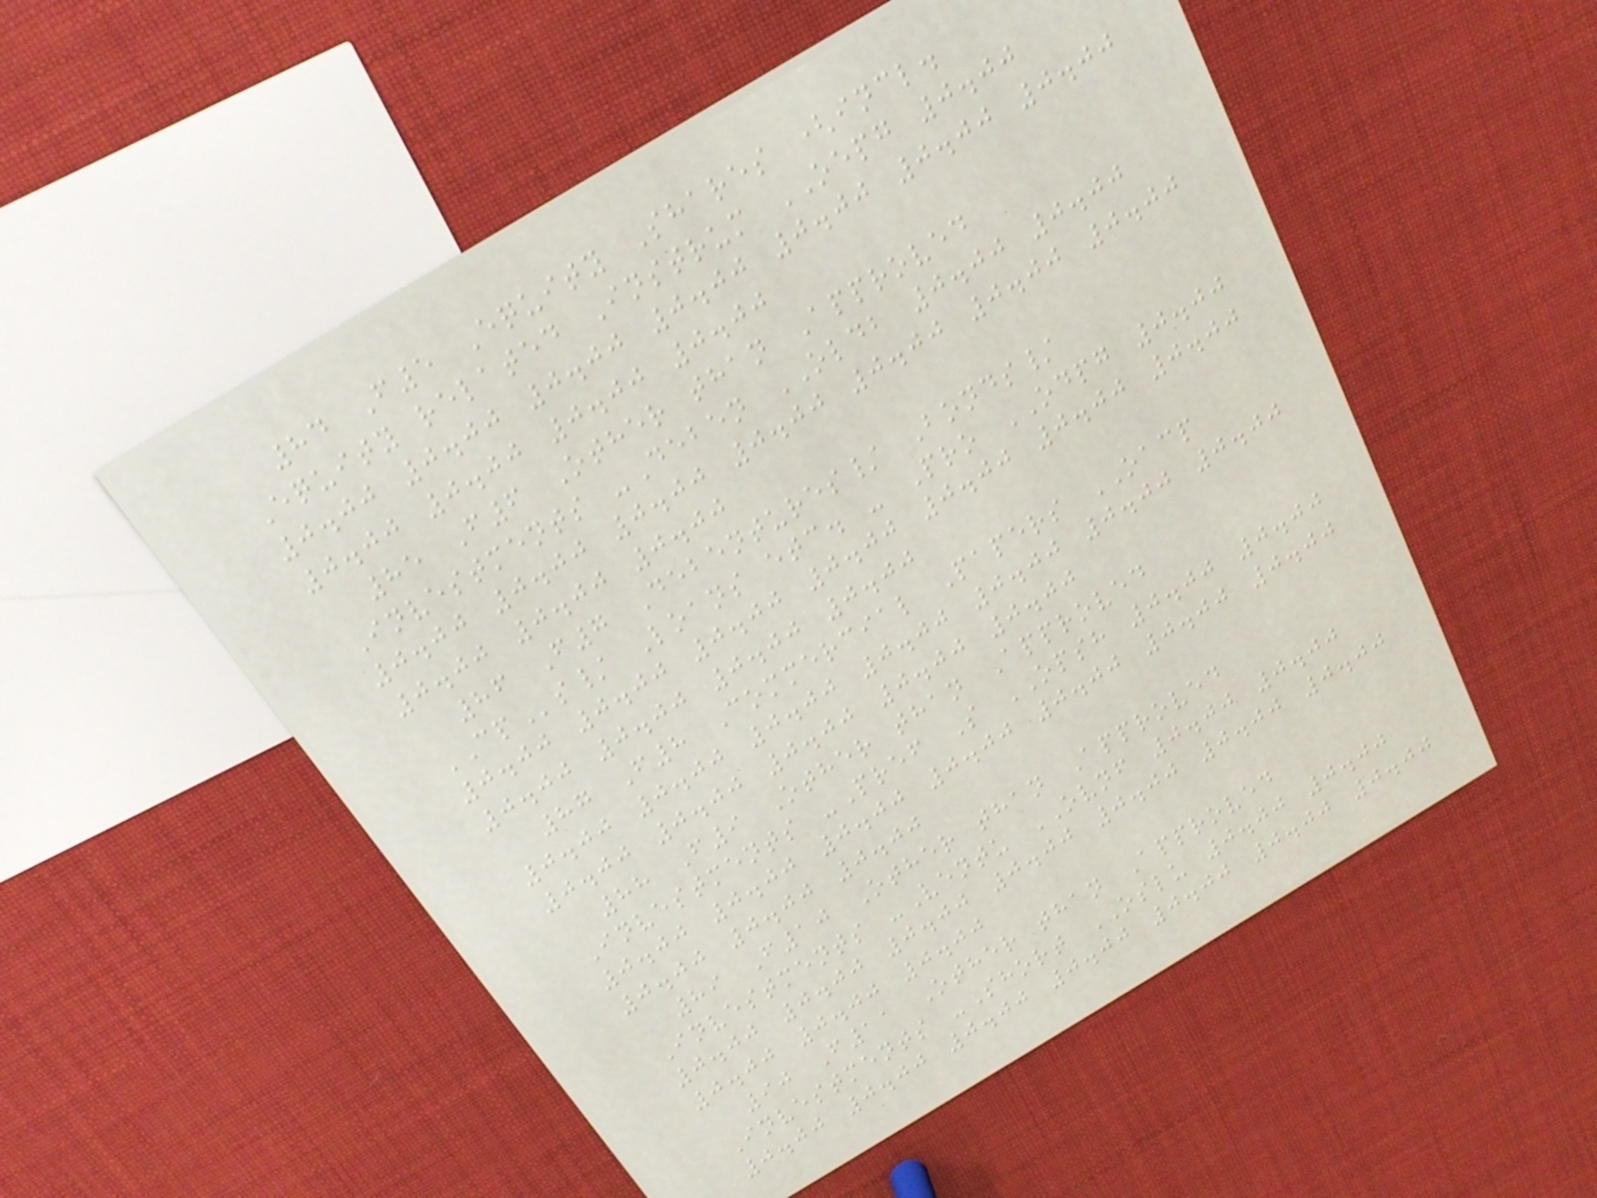84 F5 Equity Shares (incl.
Equity related Instrum OEPG 0.00
0.00 0.00 0.00 0.00 0.00 0.00 0.00
0.00 0.00 0.00 0.00
85 F6 Other than Approved
Investments -Deben OLDB 0.00 0.00
0.00 0.00 0.00 0.00 0.00 0.00 0.00
0.00 0.00 0.00
86 F7 Debentures/ Bonds/
CPs/ Loans etc. - Pro ODPG 0.00
0.00 0.00 0.00 0.00 0.00 0.00 0.00
0.00 0.00 0.00 0.00
87 F8 Commercial Papers OACP
0.00 0.00 0.00 0.00 0.00 0.00 0.00
0.00 0.00 0.00 0.00 0.00
88 F9 Other than Approved
Investments -Pref S OPSH 0.00 0.00
0.00 0.00 0.00 0.00 0.00 0.00 0.00
0.00 0.00 0.00
89 F10 Other than Approved
Investments -Ventu OVNF 0.00 0.00
0.00 0.00 0.00 0.00 0.00 0.00 0.00
0.00 0.00 0.00
90 F11 Other than Approved
Investments -Short OSLU 0.00 0.00
0.00 0.00 0.00 0.00 0.00 0.00 0.00
